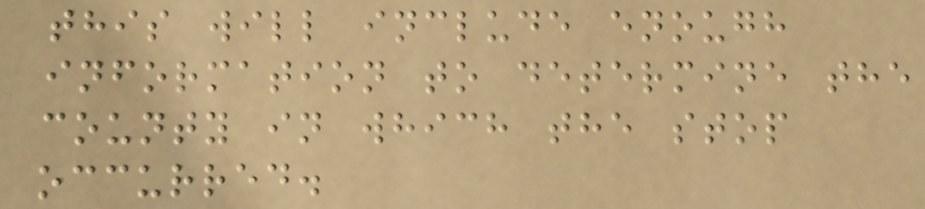this will include enough
information to determine the
county in which the stop
occurred.
